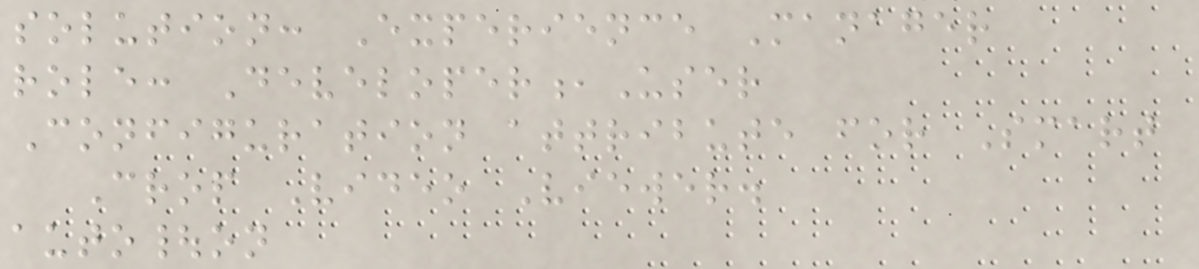solution: Experience Manager
role: Developer,User
Configuration attribute for Smart
Crop Video Viewer.
auto|on
